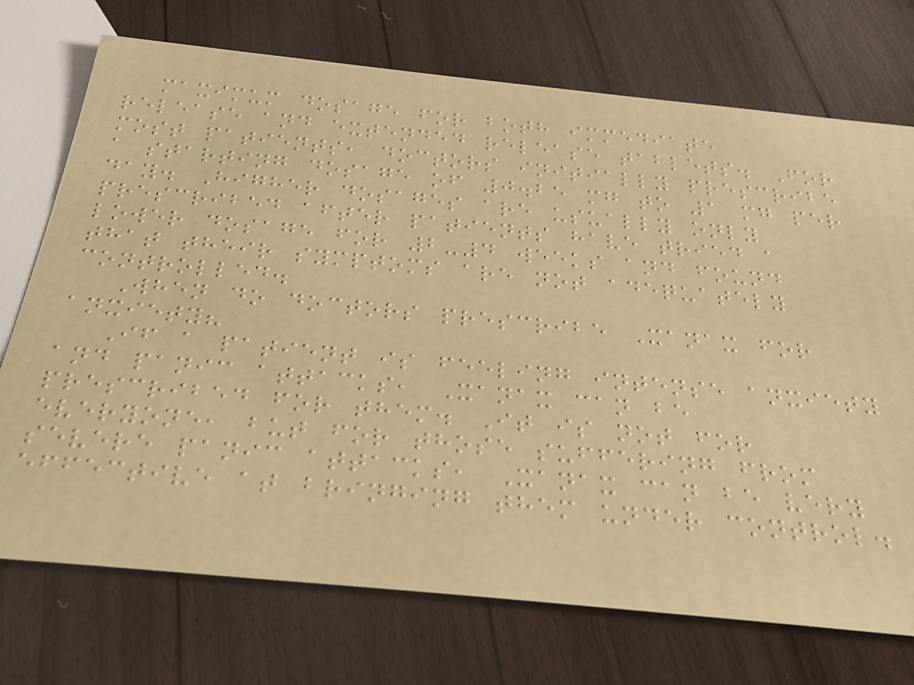maximum dosage for both immediate
release and extended release tablets. For
most patients, doctors initially prescribe
a starting dosage of 0.25 mg to 1 mg per
day. Higher dosages are usually only
prescribed after patients have tried a
lower dosage for 2-4 weeks and found
that their symptoms are not adequately
controlled.
When do doctors prescribe Xanax for
anxiety?
If a patient is feeling intense anxiety
and panic attacks, Xanax can be
prescribed for them. It is not for
everyone, but for those suffering from
severe panic attacks, Xanax can be very
effective at bringing them under control.
